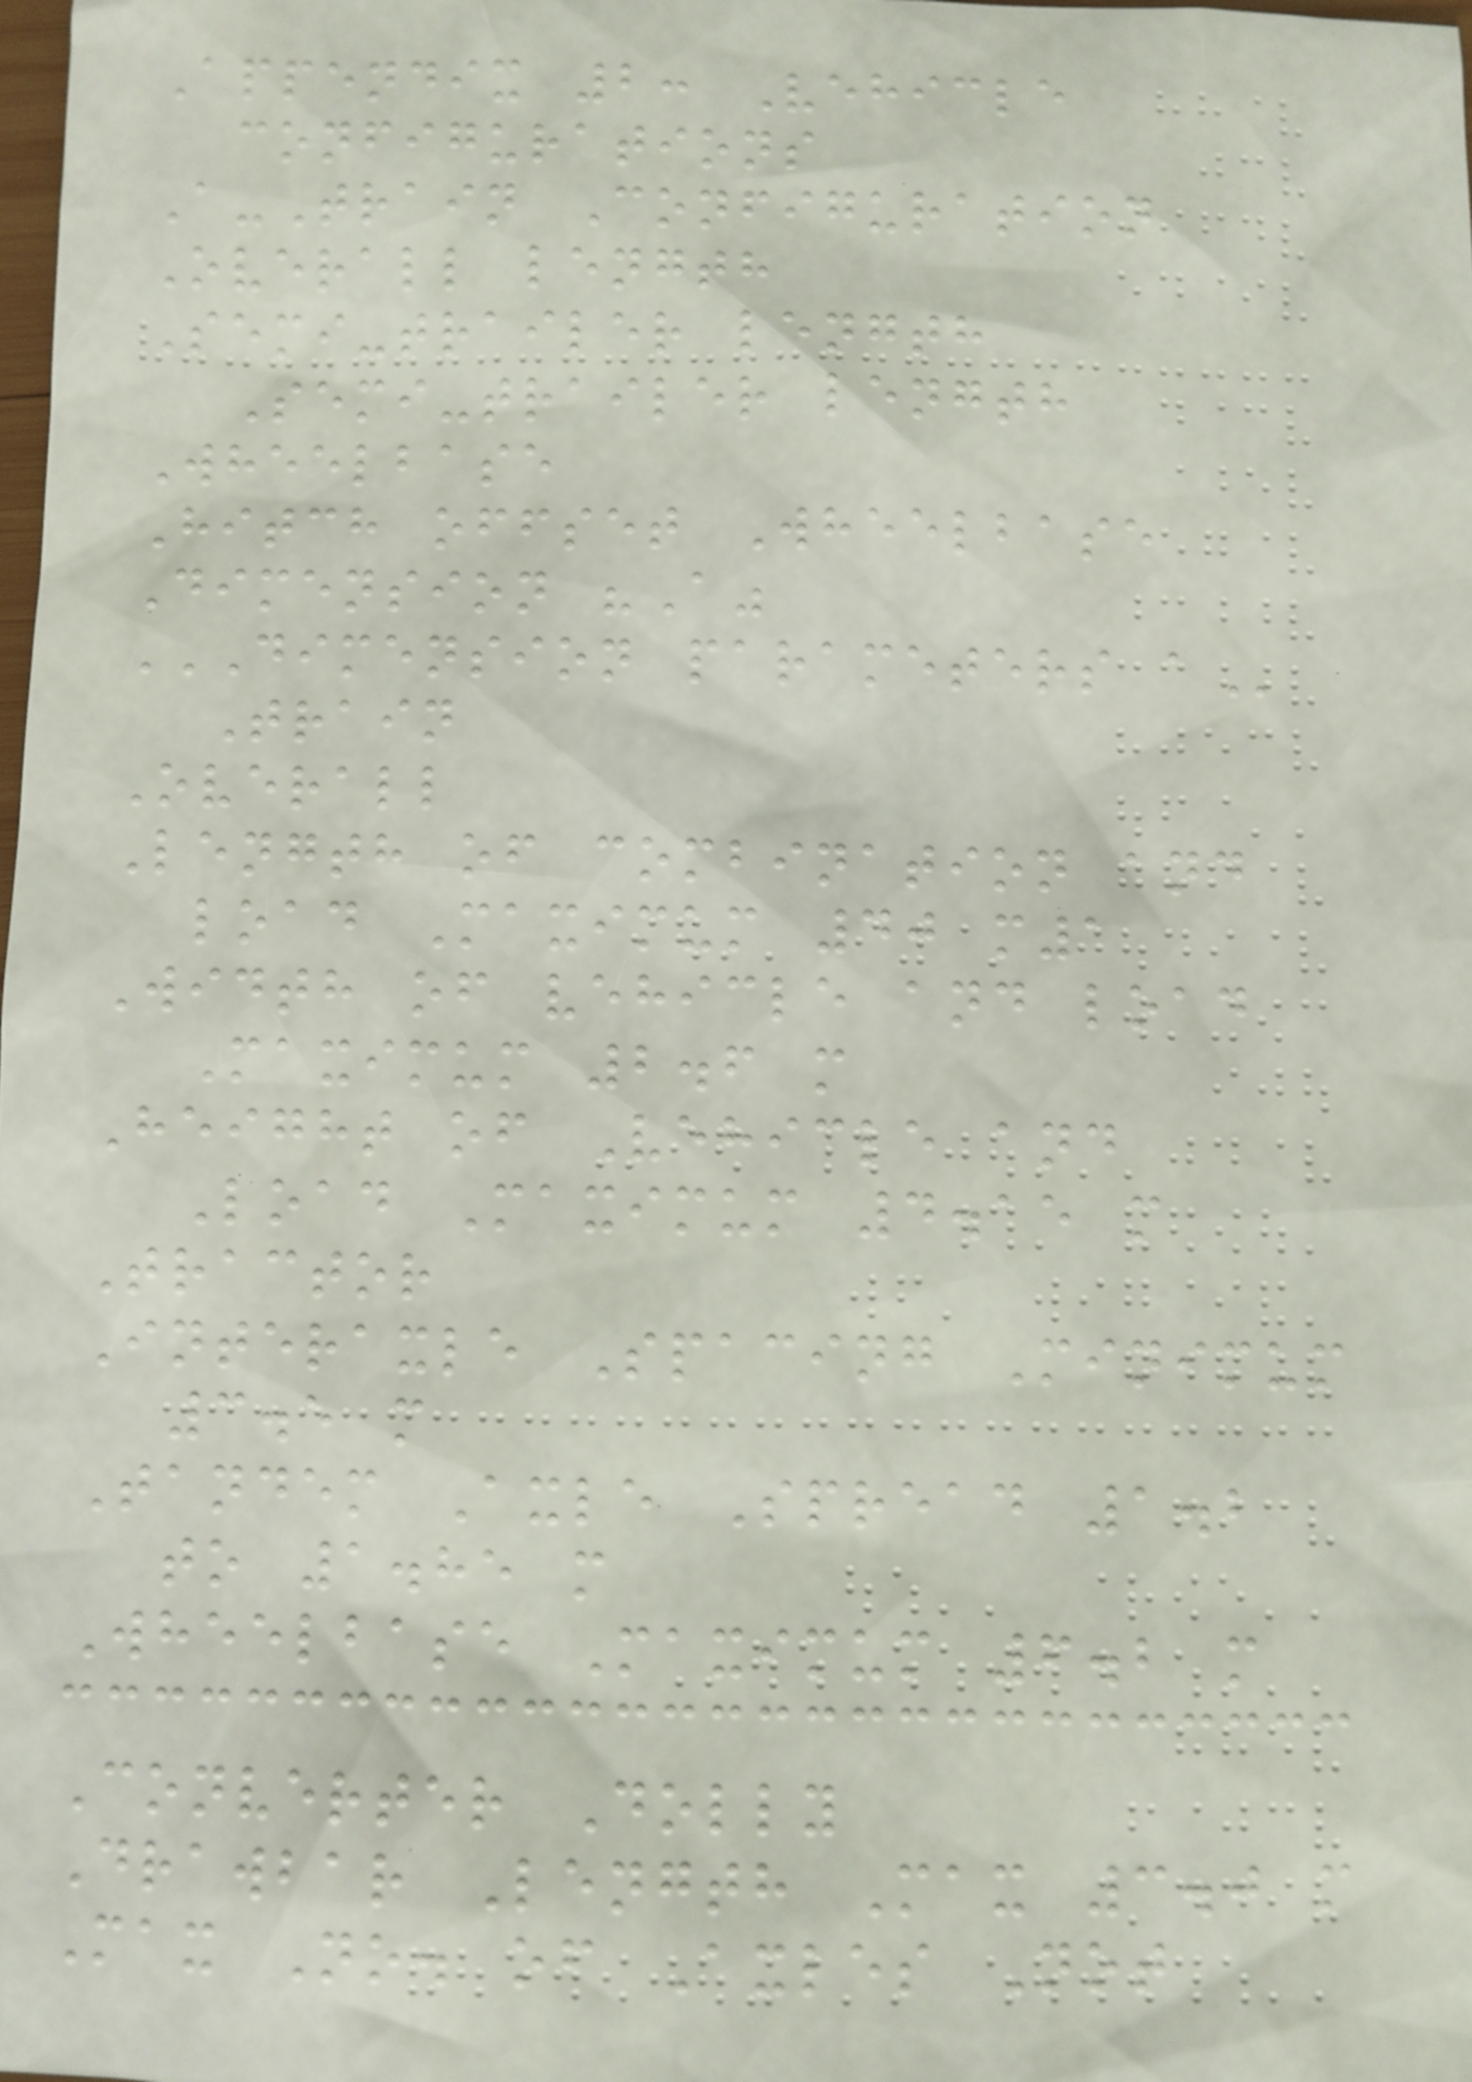Appendix 2: Vehicle
configurations
A-Train Configuration
Overall length
Semi-trailer length
Semi-trailer length
Wheelbase
Hitch offset Wheelbase
Dimension "A"
DIMENSION PARAMETERS A
Train
Overall
Length of combination and
load Maximum 40 m1
Width of vehicle and load
Maximum 2.6 m
Height of Vehicle and
Load Maximum 4.15 m
Tractor
Interaxle Spacing Minimum
3.5 m
Tandem Axle Spread 1.2
to 1.85 m
Wheelbase Maximum 6.2 m
Converter Dolly
Drawbar Length Max 3.0 m
Max No. of Axles Not
